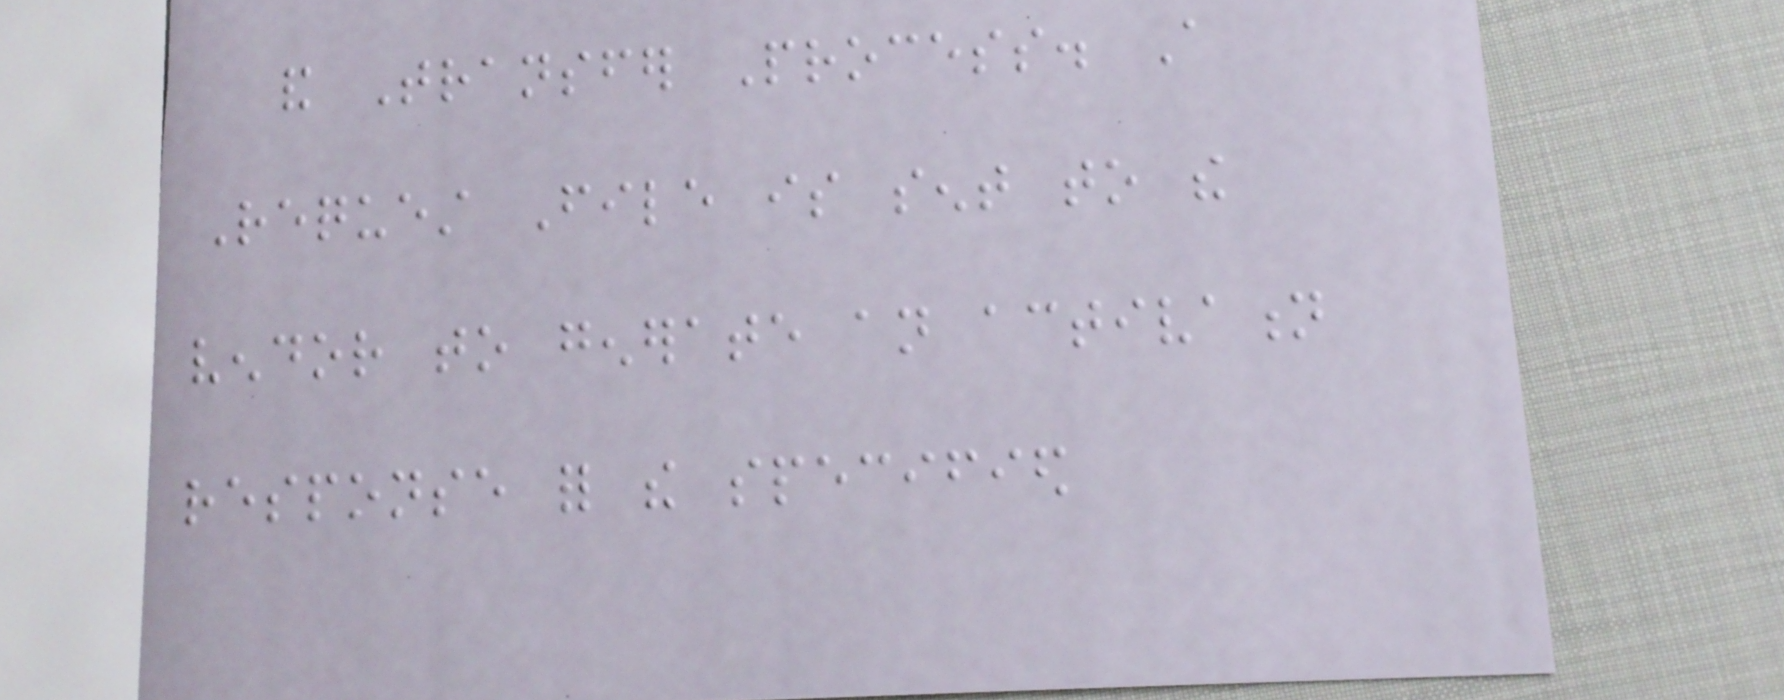and Transfer Process. A
Request File is sent to the
vendor to generate an activation
response for the specified
